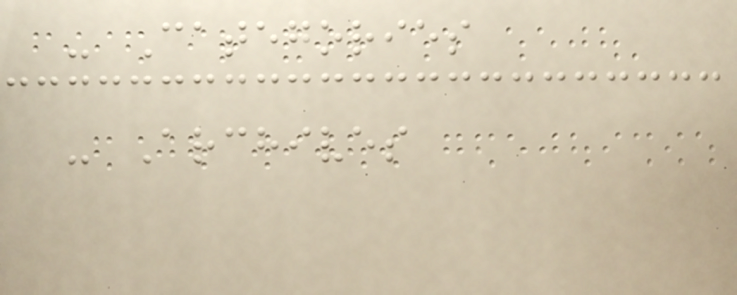- Categories
- Archives
